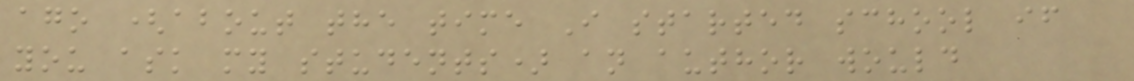ago (about the time I started school if
you ask my students) an author would
